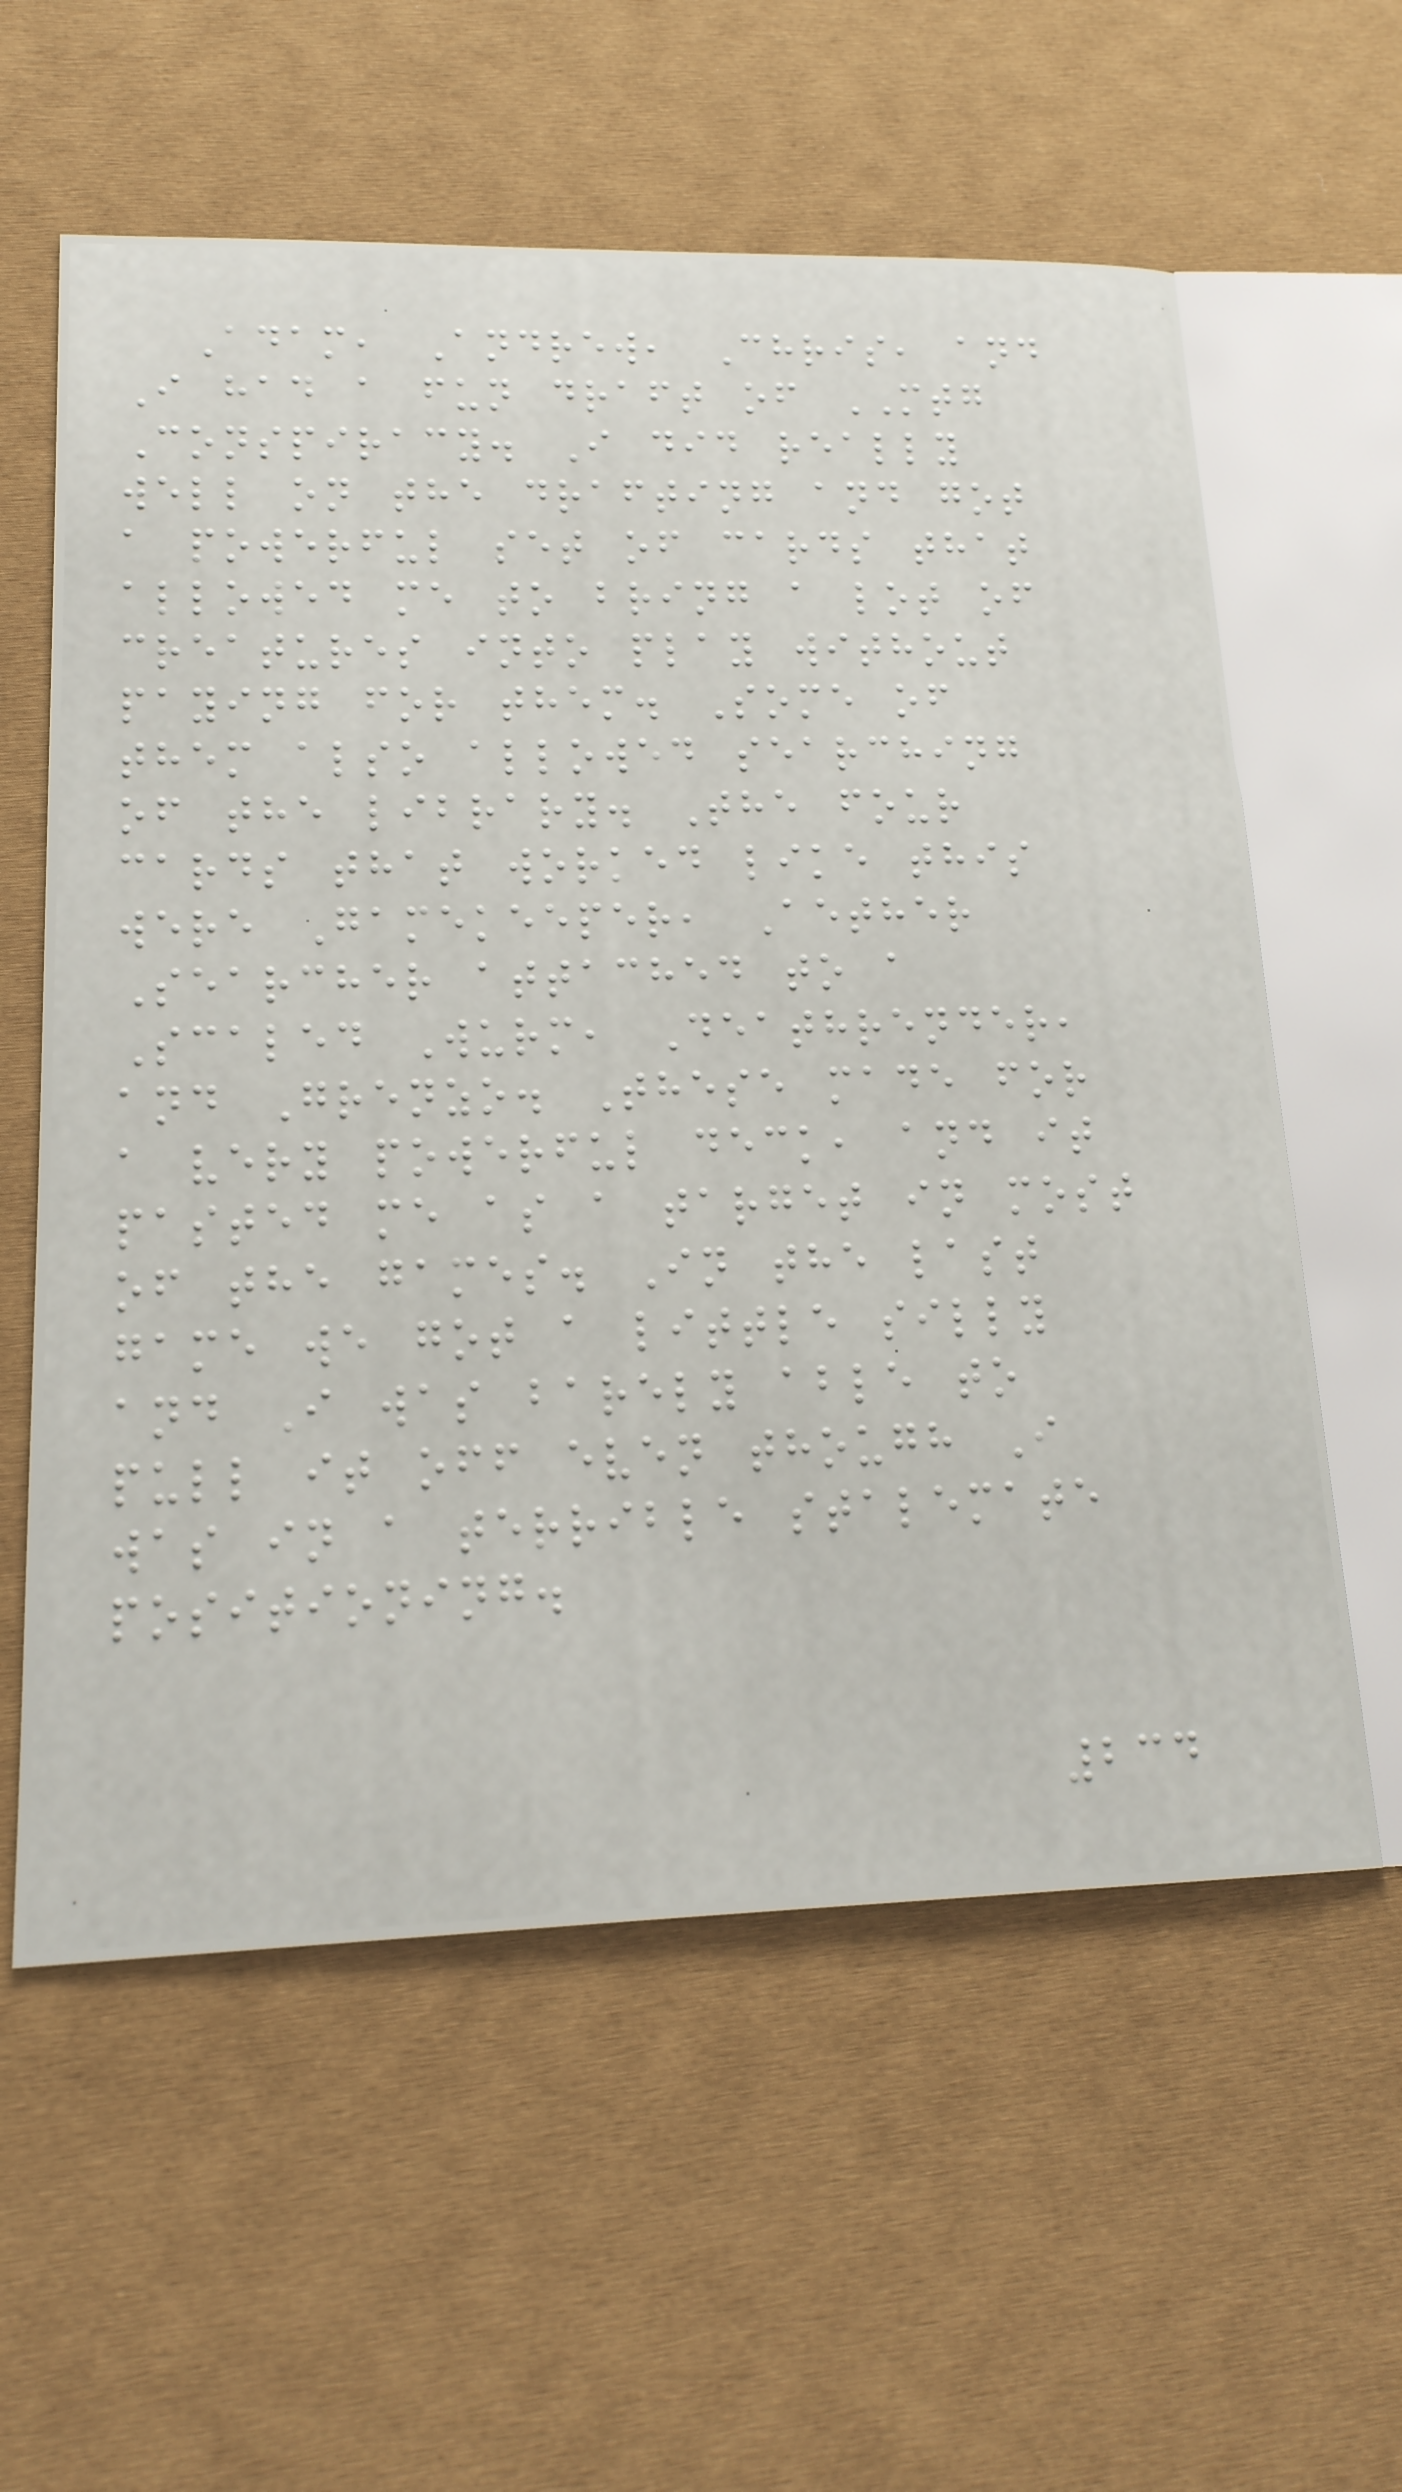Adam, Andrew, Chris, and
I had a fun draft of MTG
Conspiracy. I did really
well on the drafting and got
a powerful set of cards that
allowed me to bring a lot of
creatures into play without
paying for them. Some of
them also allowed searching
of the library. The four
cards that worked like this
were Gamekeeper, Aether
Searcher attached to a
Scaled Wurm, Deathrender,
and Grenzo. These made for
a very powerful deck, and it
pasted me as a target in most
of the games. In the last
game we got a little silly
and I was barely able to
pull it off even though I
was in a terrible stalemate
positioning.
234
